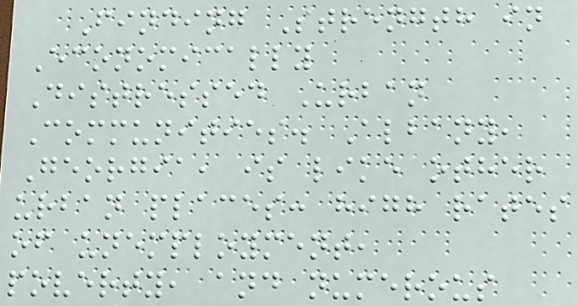Finding Strength in
Economically
Distressed Urban
Communities. Albany,
Georgia, is like other
urban places: high rates
of unemployment,
poverty, and numerous
